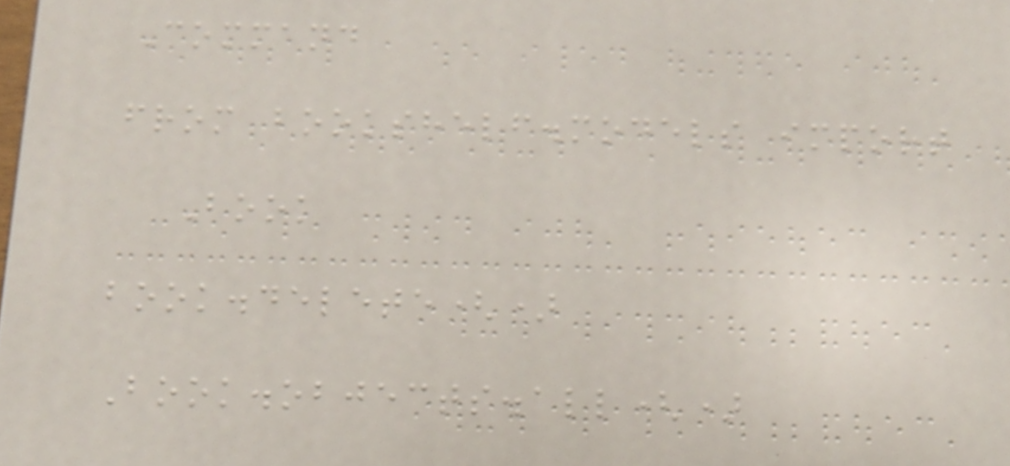Command
from bookshelf.models import
Book
book.delete()
Book.objects.all()
